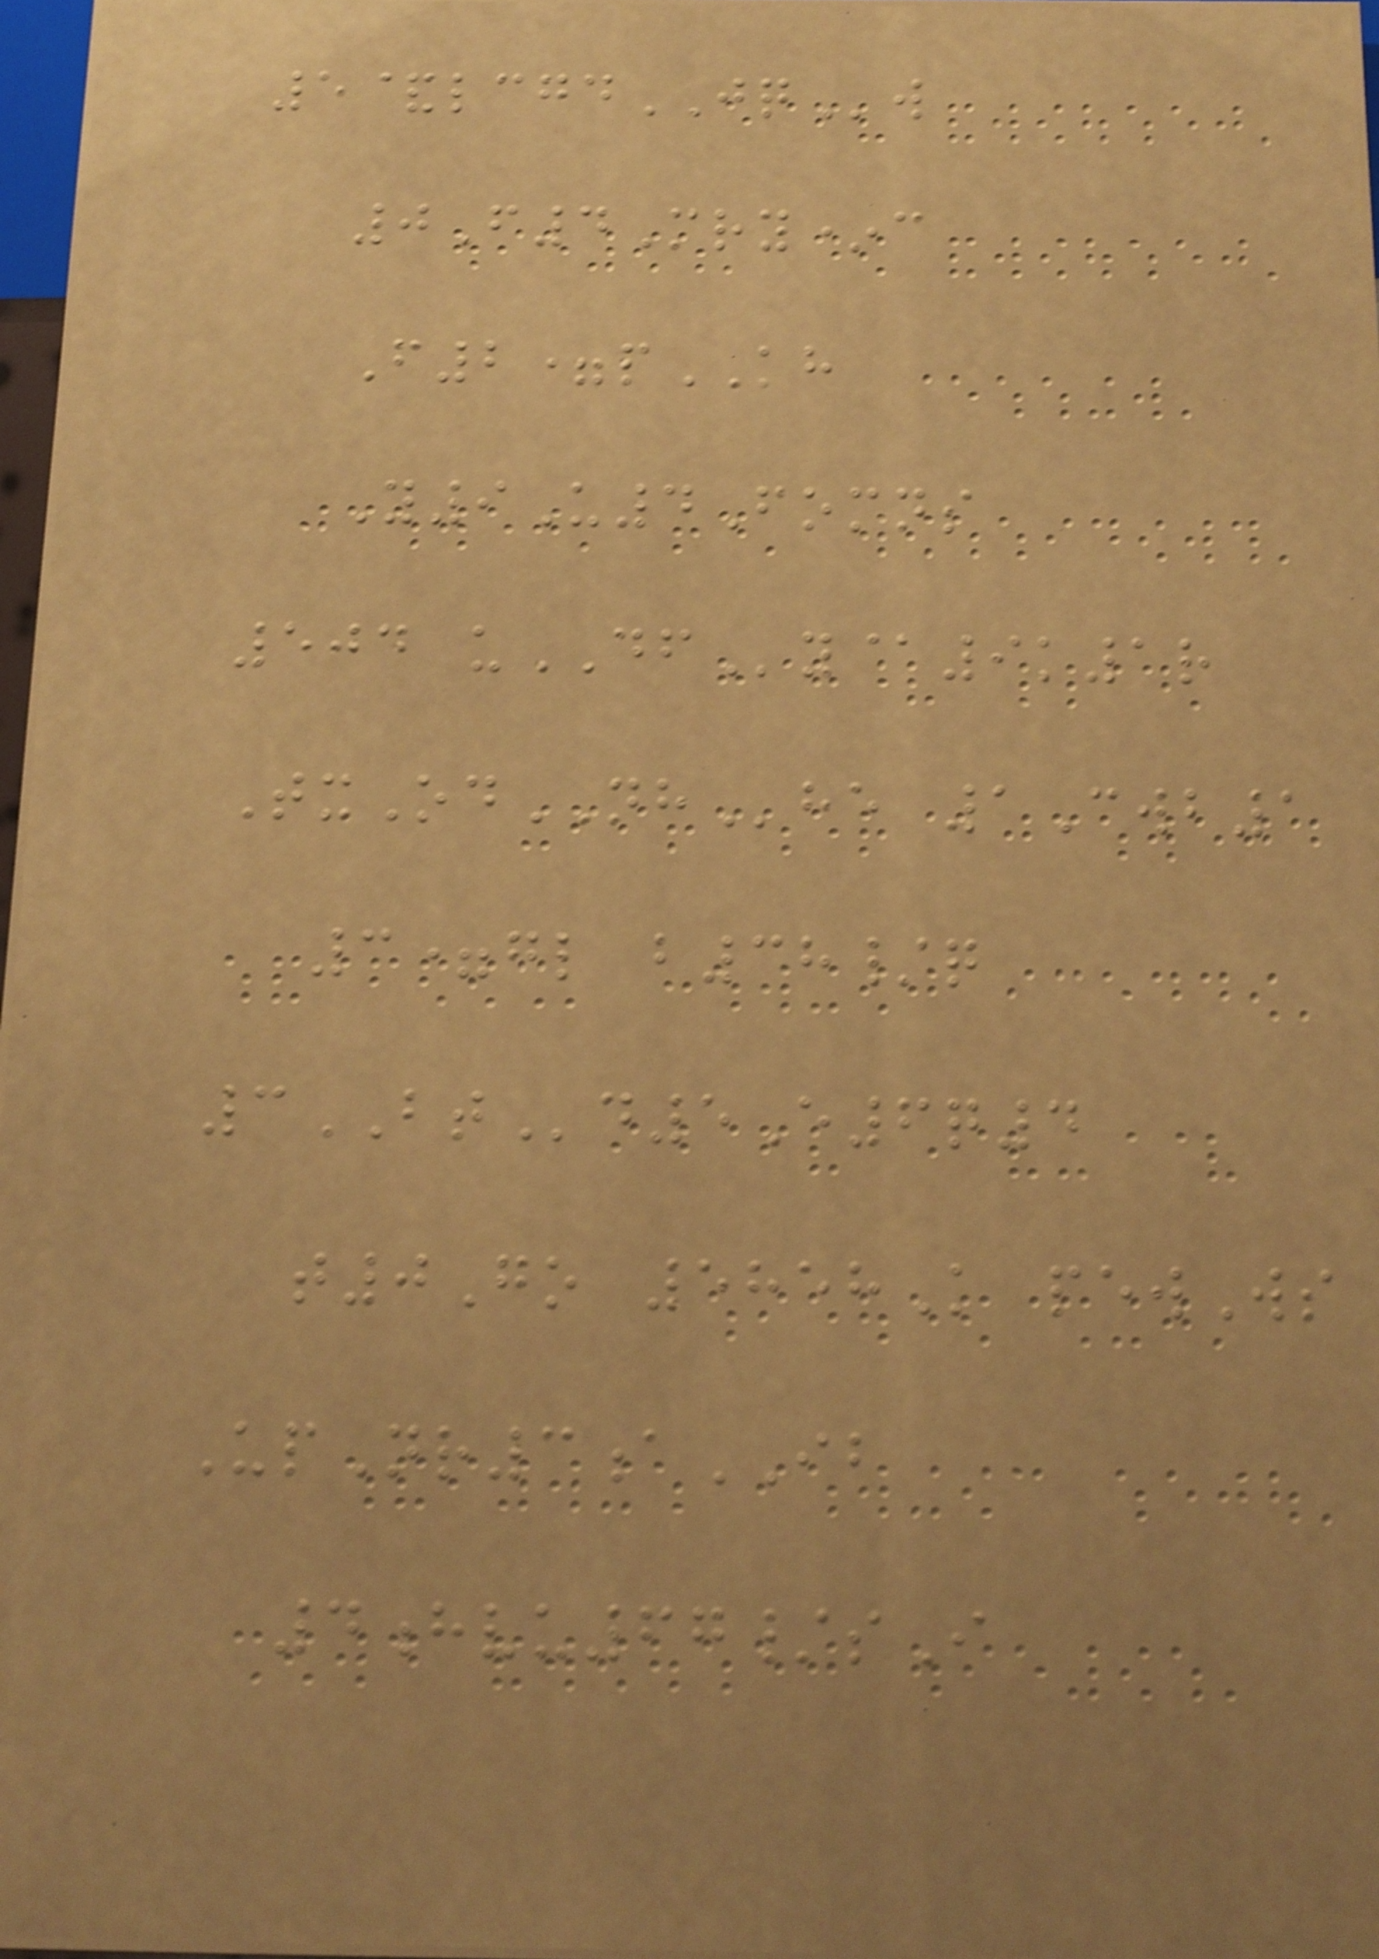5&lcgdJQw
0F4Mry*c
F2=pKH
Y9U4Fomns
504 uDFy@9k1r
TxOdNHhe 1Cwb1
3=gl b38/q
3BTd5E6q4
t0Go 5858K pewWs
UpNr3aIB
4hvu67/sI
